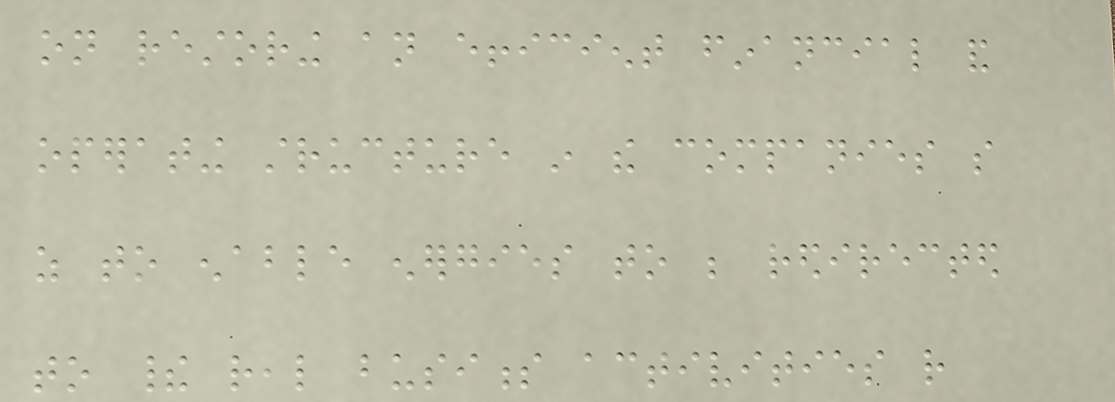on restoring an efficient financial and
operating structure in the companies so
as to enable energies to be redirected
to their real business activities rather
